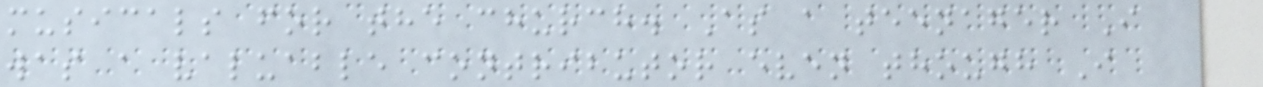musicals for the church. As a teenager I
was a valuable contributor even though I
